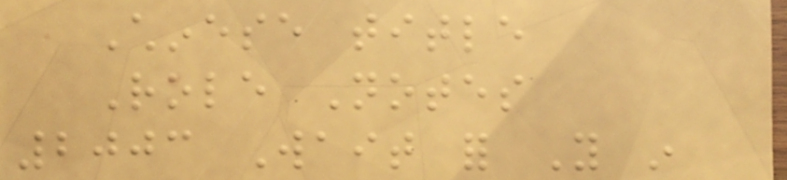Chinese title
Role Notes
2003 Wait for You in
